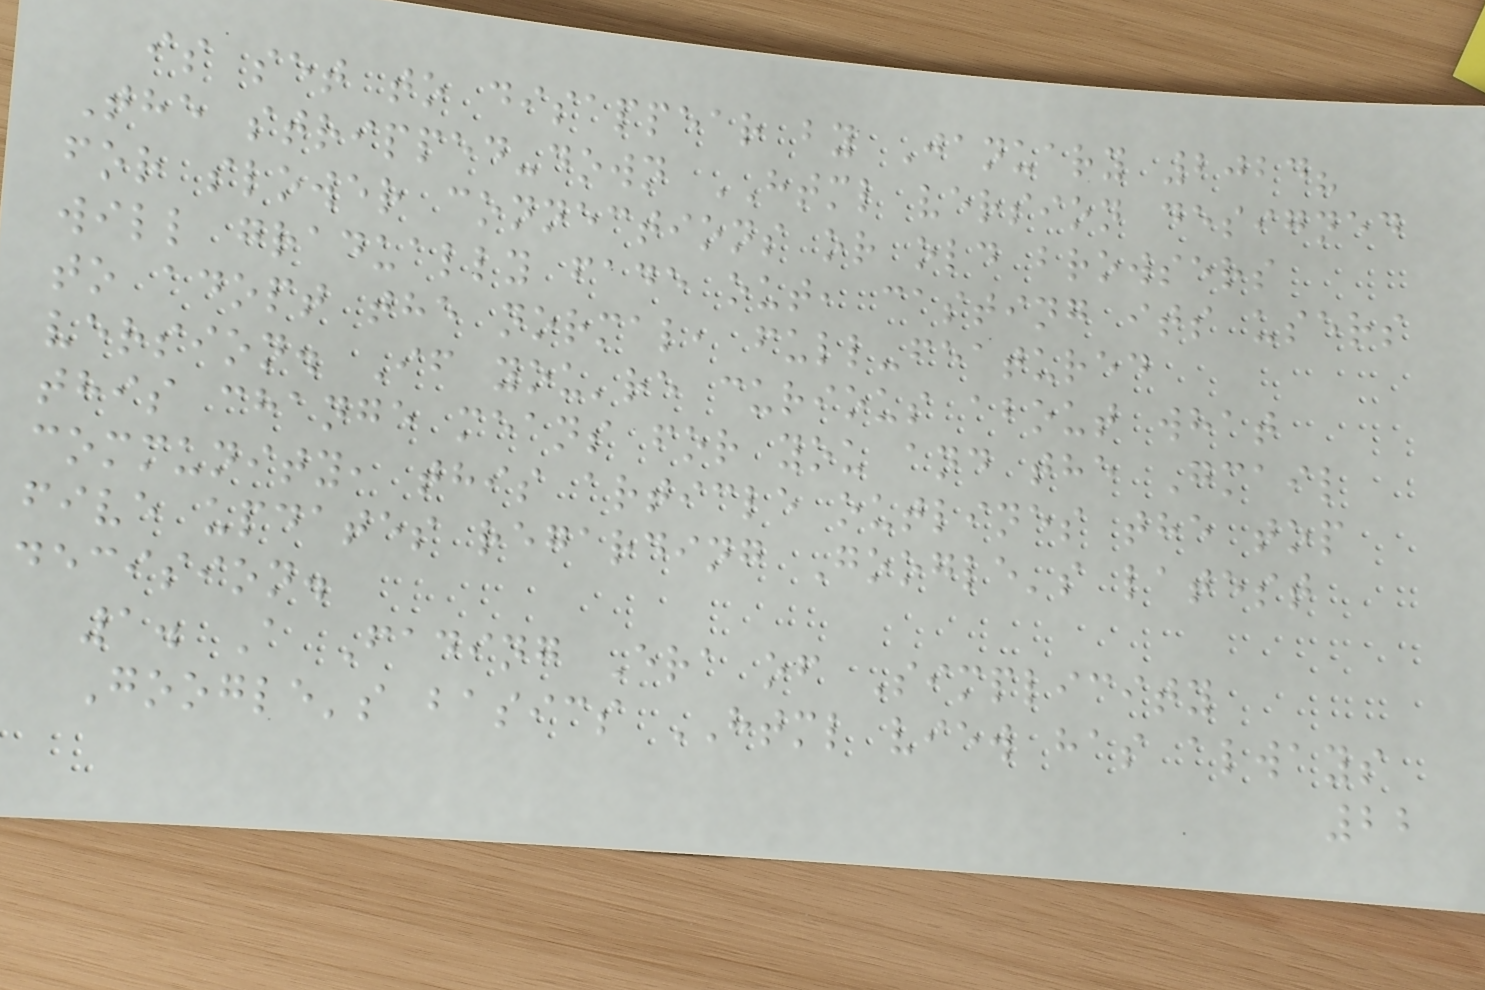is set to disappear by January 2024?
The stripped-down HTML version designed
for slower connections or old browsers
will gradually fade out, casting its users
to adopt the normal, full-featured
version. If you're curious about what
this change means for you and the Gmail
community, this article outlines the top
five updates regarding Google's latest
decision.
1. A Fading Era of Simplicity
Google's basics HTML view has always
22
